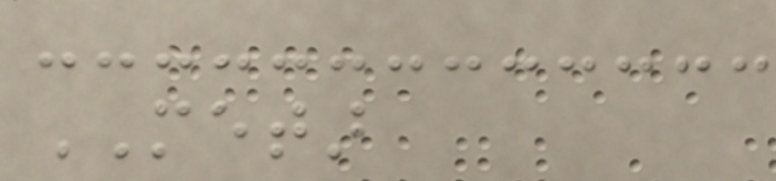METAR
